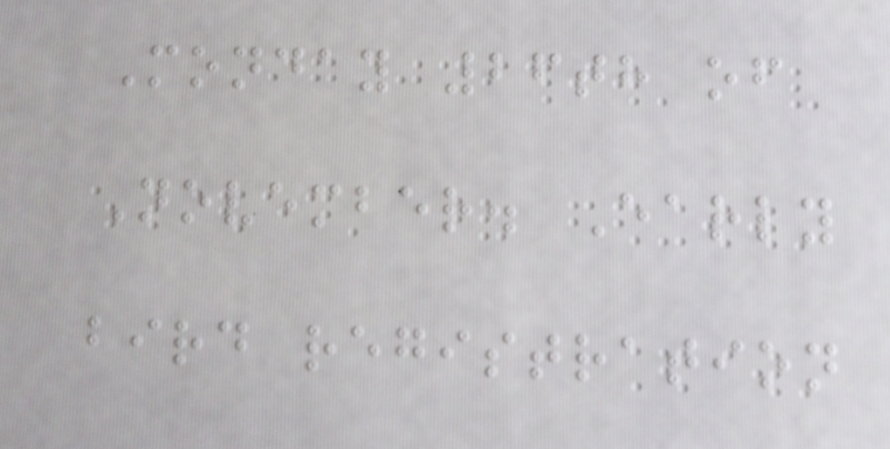Monday 26th of
November. Early
bird registration
